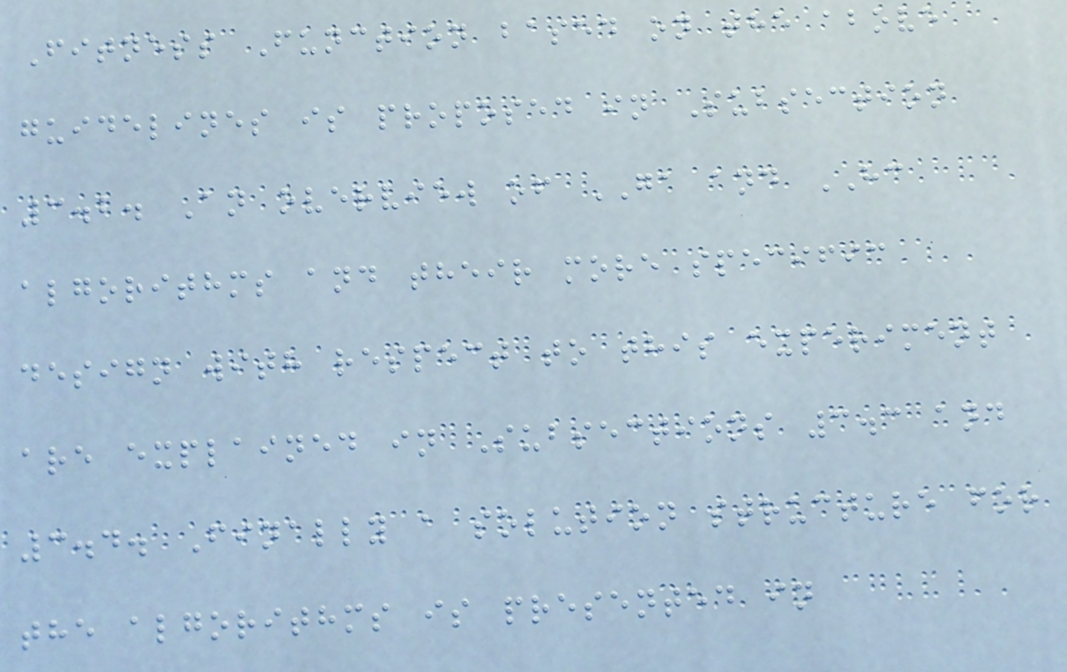Fitness Function based on the above
guidelines is proposed in Subsection
3.2. An overview of GA and HC
algorithms and their more specific
design with respect to this experiment
are explained in Subsections 3.3 and
3.4. Finally a solution structure for
the algorithms is presented in
